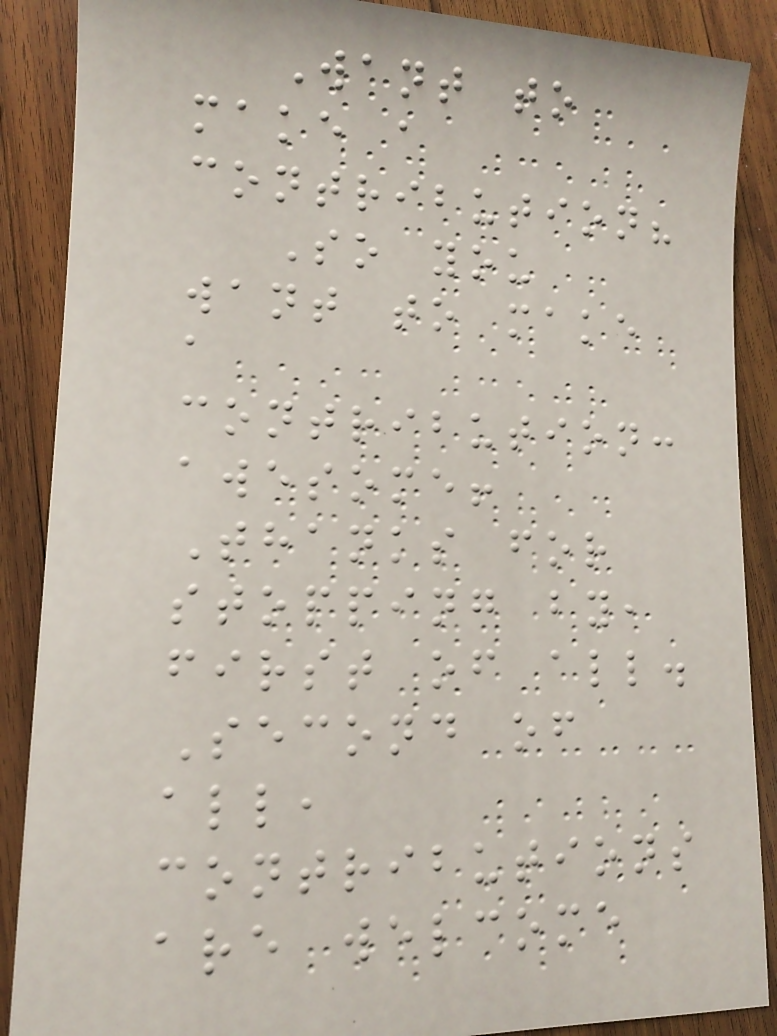Want to
make a
contribution?
So you
want to make
a
contribution:
awesome!
Thanks for
stopping by,
first of all.
Second of
all,
contributions
are welcome
